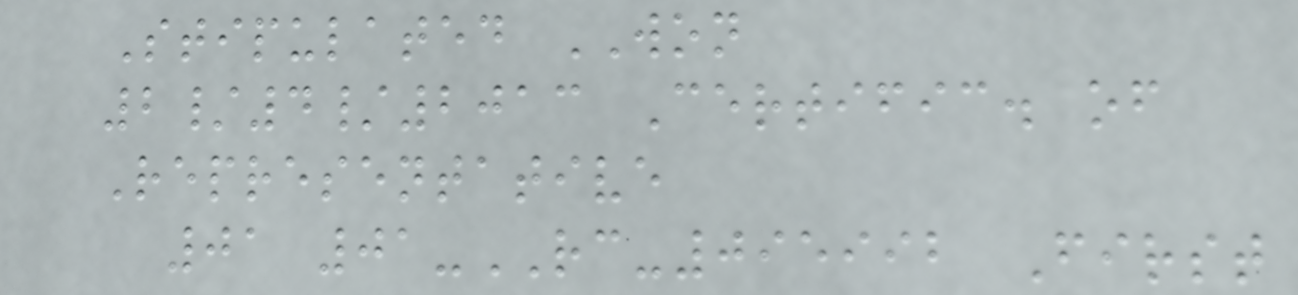Stipulated WON
2/4/2013 Certific. of
Representative
01 01-RC-095992 First
